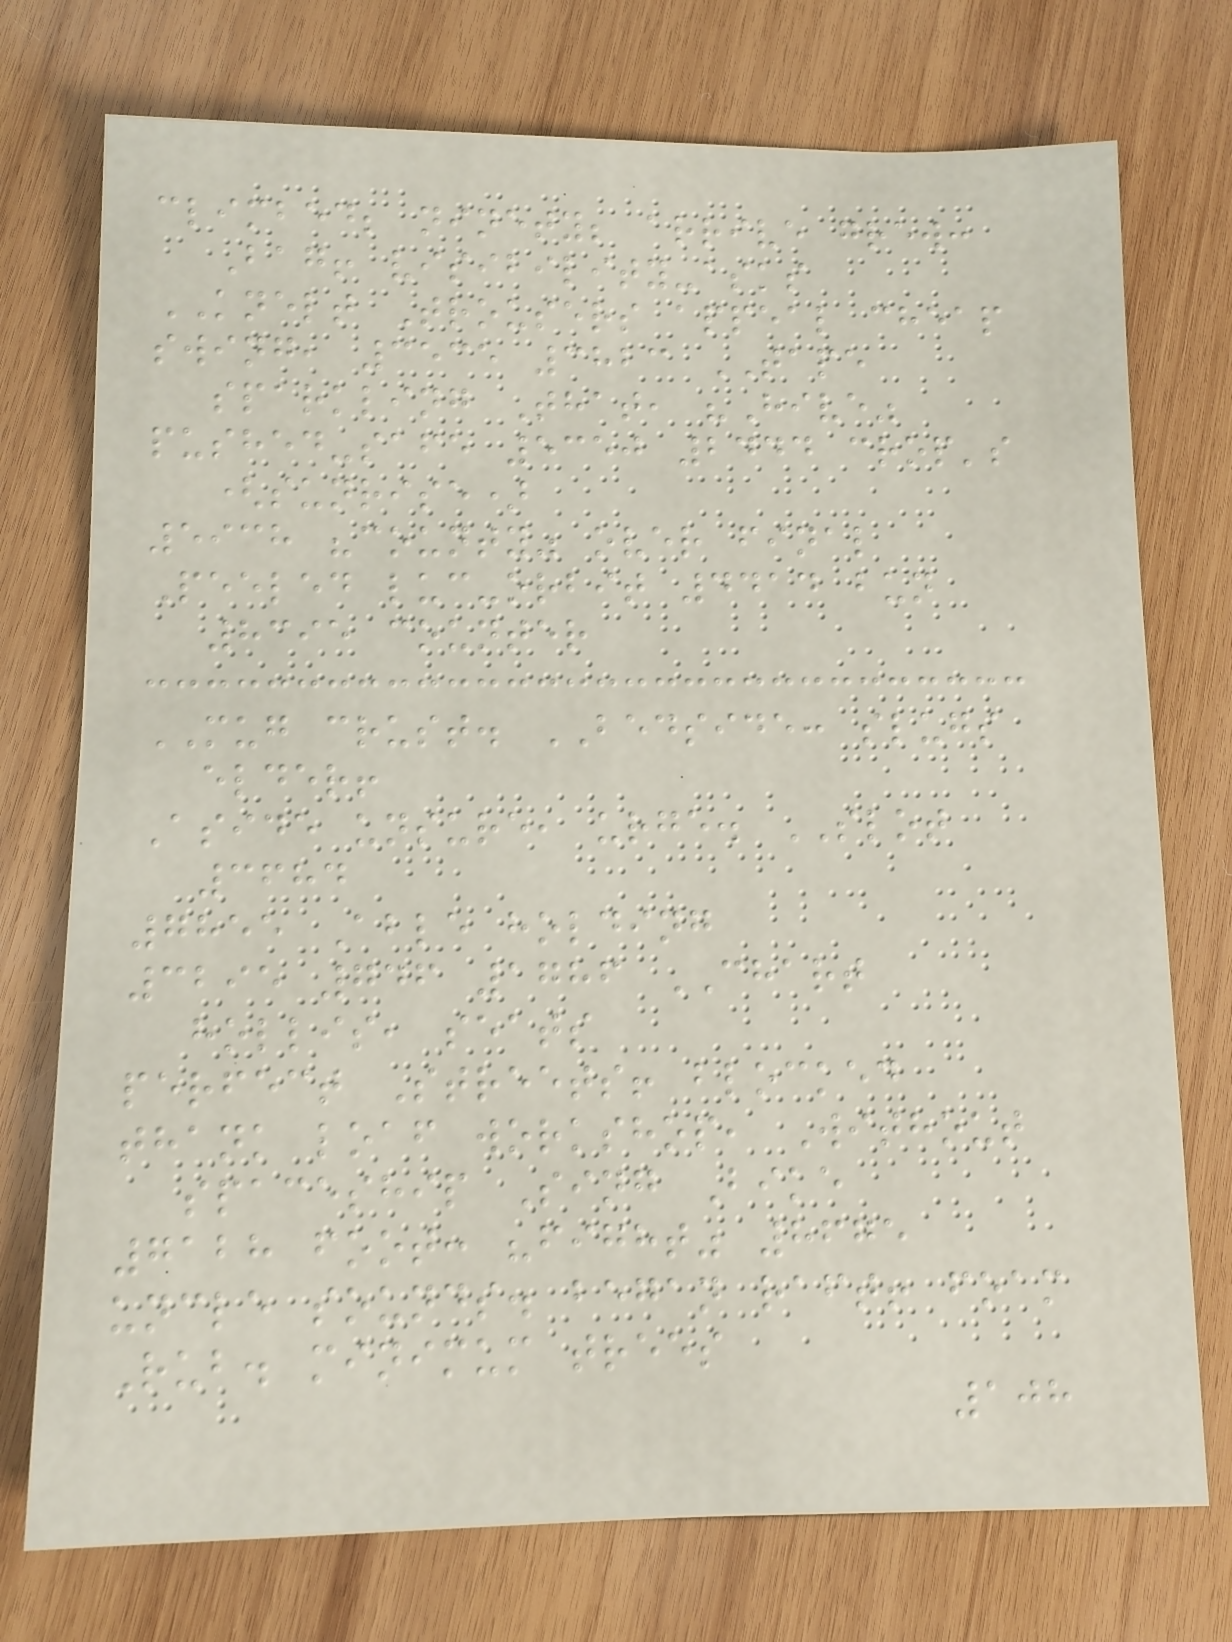climbed; ninety; arrive grew:
Bag! visibility-asks
KNELT Trousers appeal cheap
swing, 3535 3823 TAPE
sparkling That, "Hive"
pushed-safe 5350 2444 crop's
(sunrise)
5938 "county" over final
Peeled luc-orbit 4414 bun
8395 counter
MUG crust. BEDSIDE: slugs
elder!
Aside unsure, urge. SLOT
3684
7855 Able holding
3295 746 1786 CHART
hollis, seats
perfect Streets! blocked
thank loaf workshop, Without
spaceship Sing Bike
7128 foot: "fight" 8675
uncle sounds. began raft! foam
Rub. minimum trees
108
